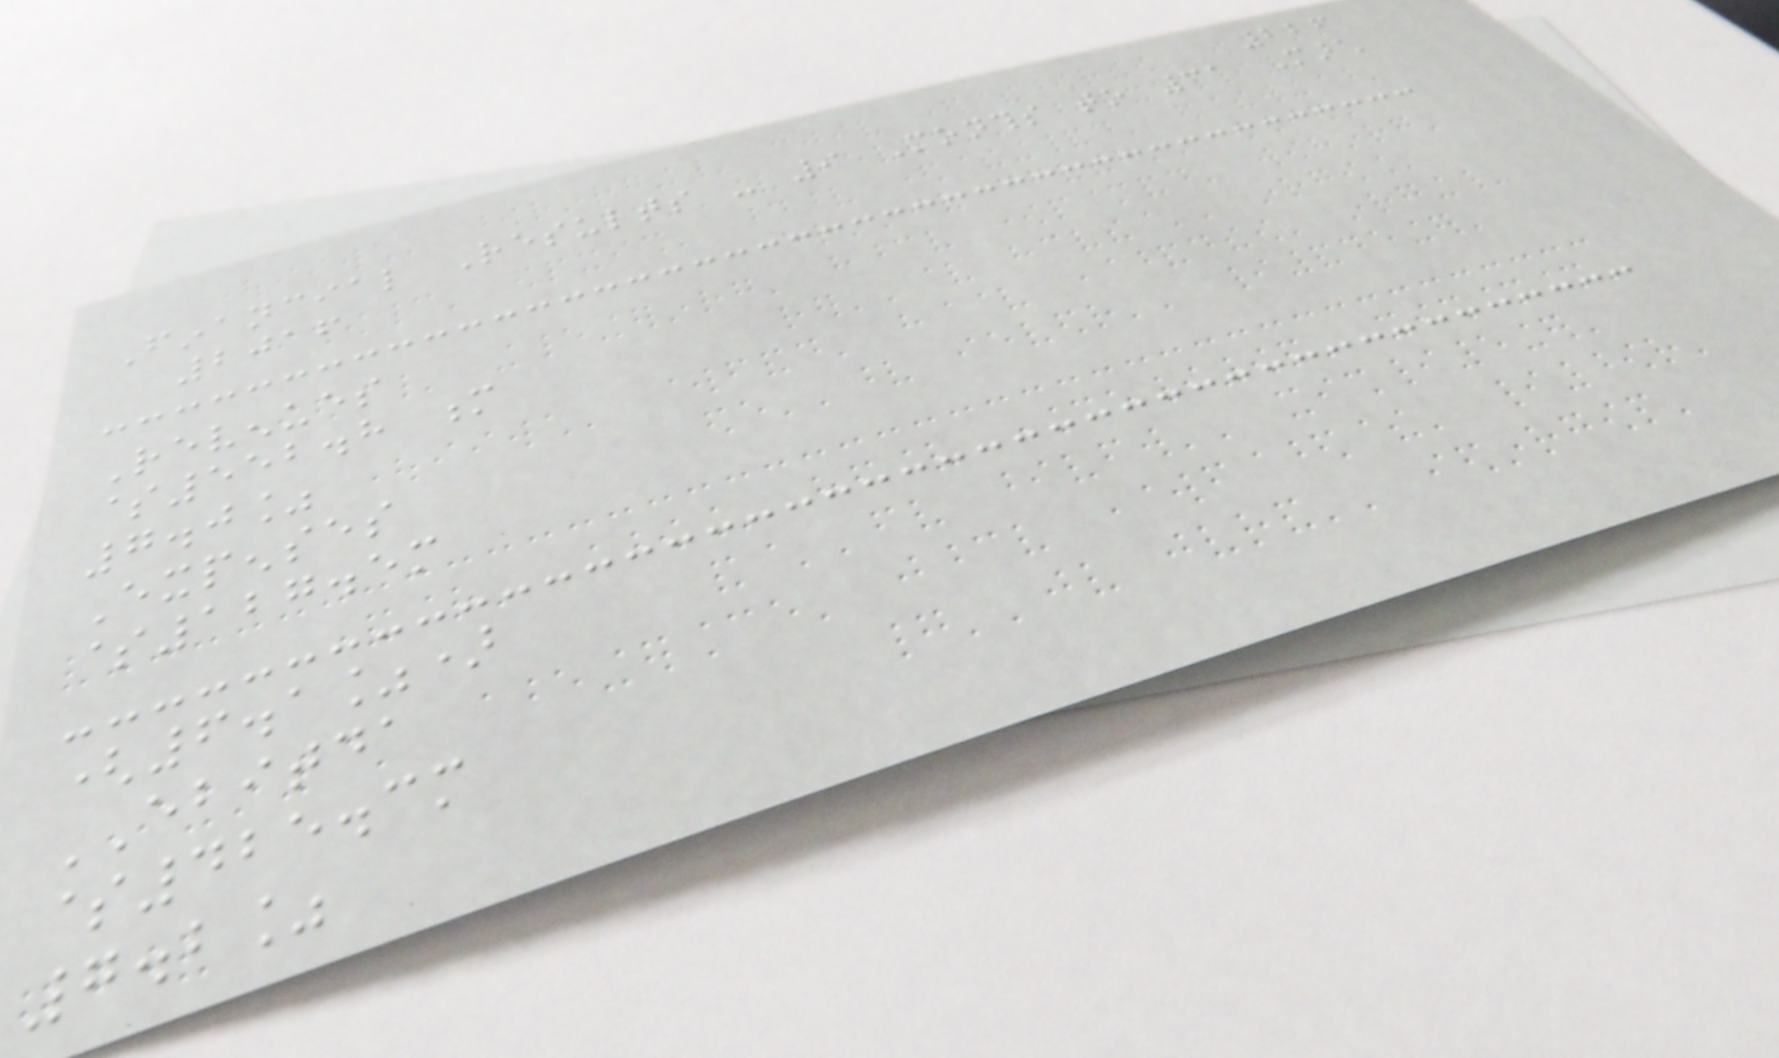226
Financial Results - 9 Months to 31 March
2016
Revenues
$552.8 m
7.0%
Expenses
$127.5m
(6.1%)
EBITDA
$425.3m
7.2%
